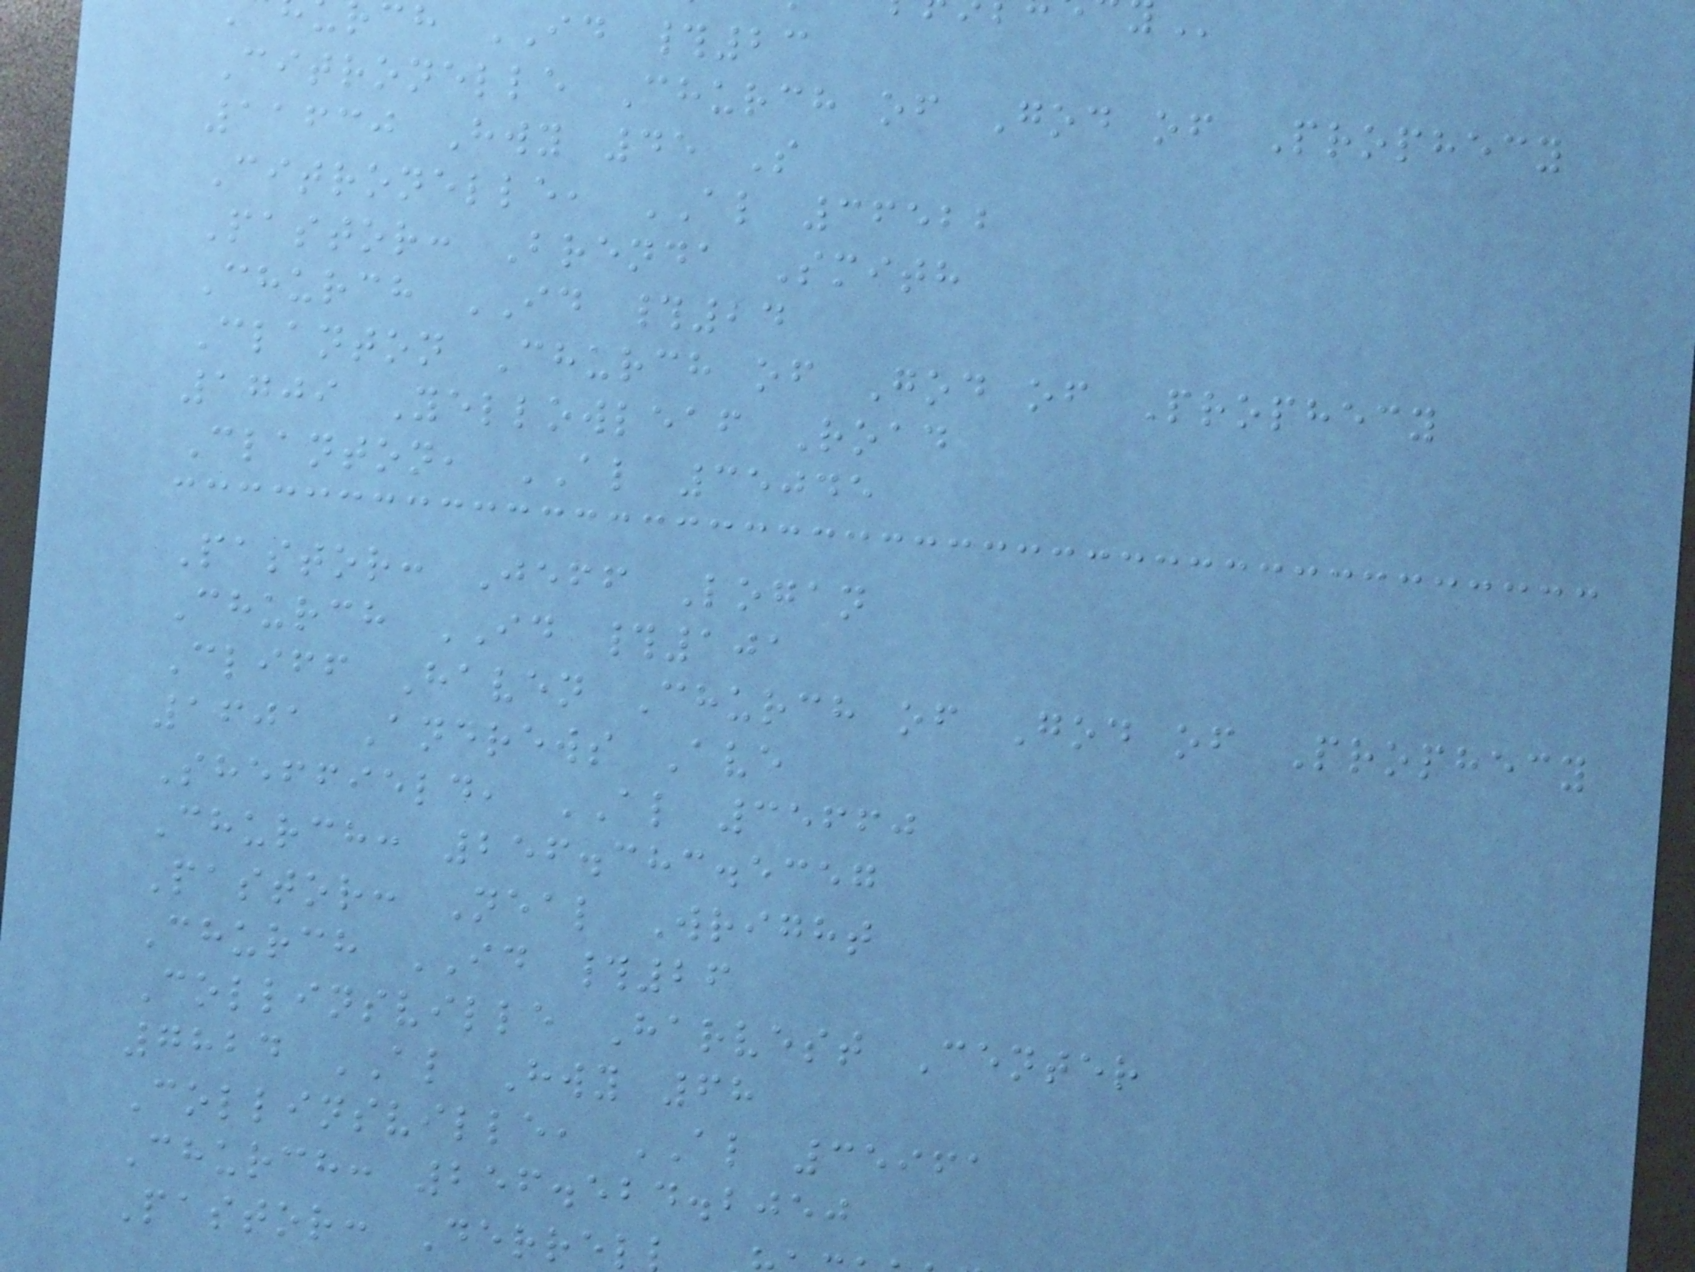ch ID #23
Citronelle Church of God of Prophecy
11630 Hwy 45 S
Citronelle, AL 36522
Pastor: Brenda Smith
Church ID #24
Clanton Church of God of Prophecy
1709 Yellowleaf Road
Clanton, AL 35045
Pastor: Jeff Logan
Church ID #101
Cliff Haven Church of God of Prophecy
1601 Andrews Ave
Sheffield, AL 35660
Church: 256.383.5357
Pastor: Neal Wright
Church ID #26
Collinsville Harvest Center
7824 AL Hwy 68
Collinsville, AL 35961
Church: 256.524.2050
Pastor: Derrel
